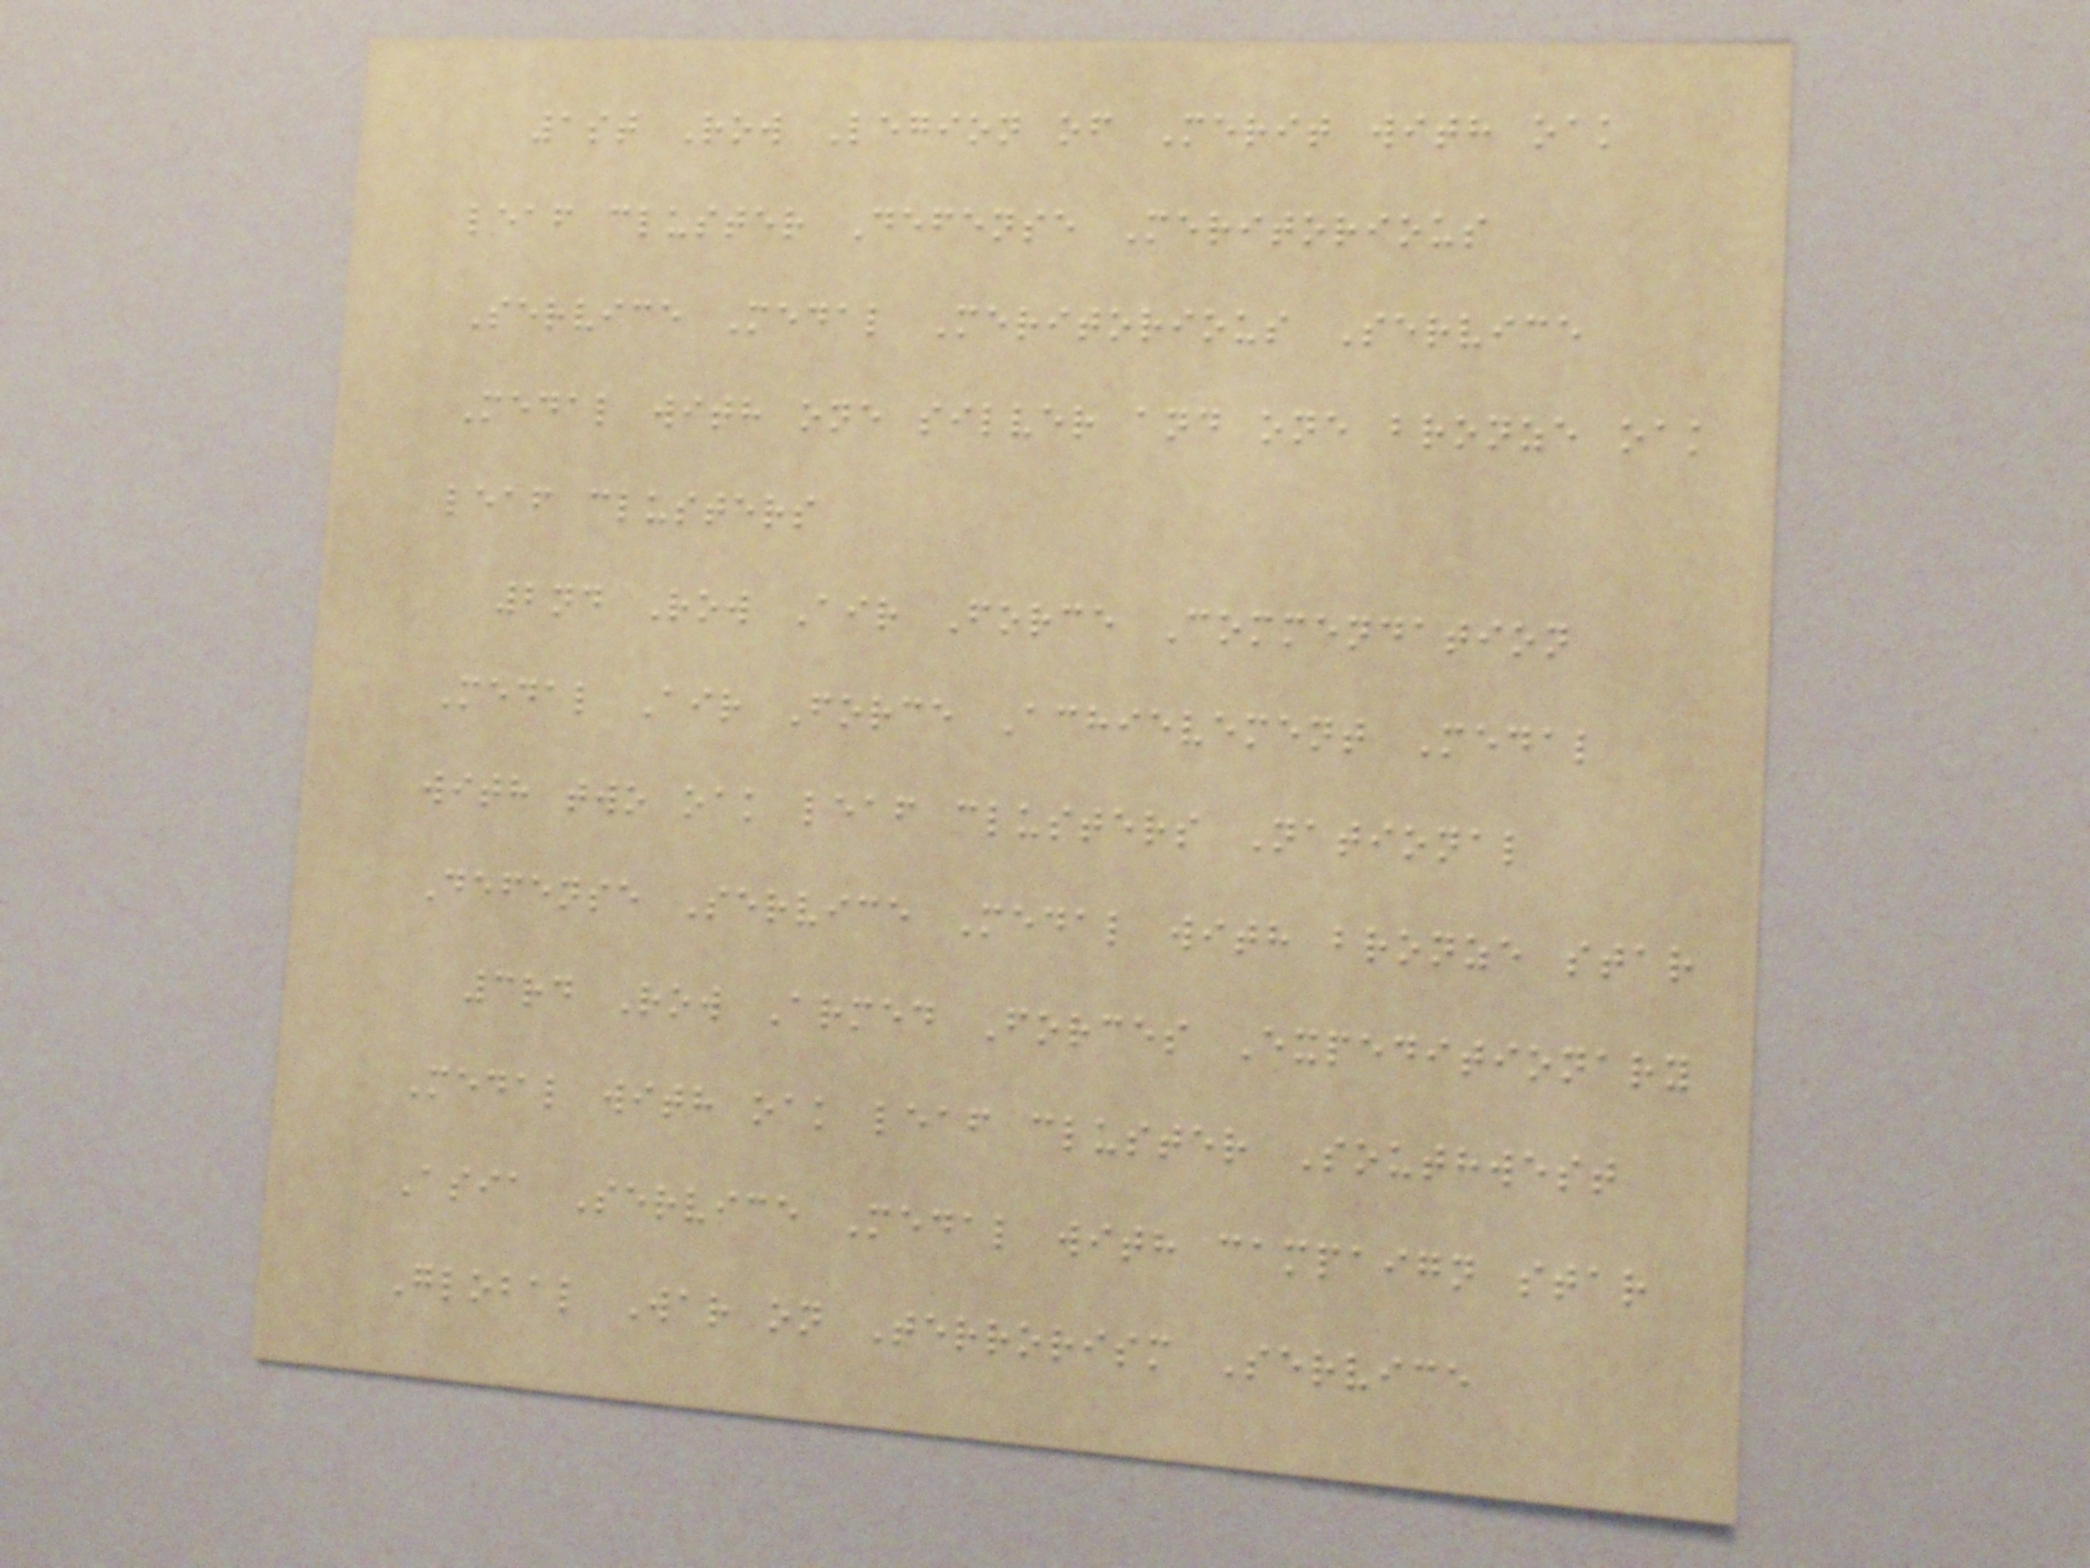1st Row Legion of Merit with oak
leaf cluster Defense Meritorious
Service Medal Meritorious Service
Medal with one silver and one bronze oak
leaf clusters
2nd Row Air Force Commendation
Medal Air Force Achievement Medal
with two oak leaf clusters National
Defense Service Medal with bronze star
3rd Row Armed Forces Expeditionary
Medal with oak leaf cluster Southwest
Asia Service Medal with campaign star
Global War on Terrorism Service
